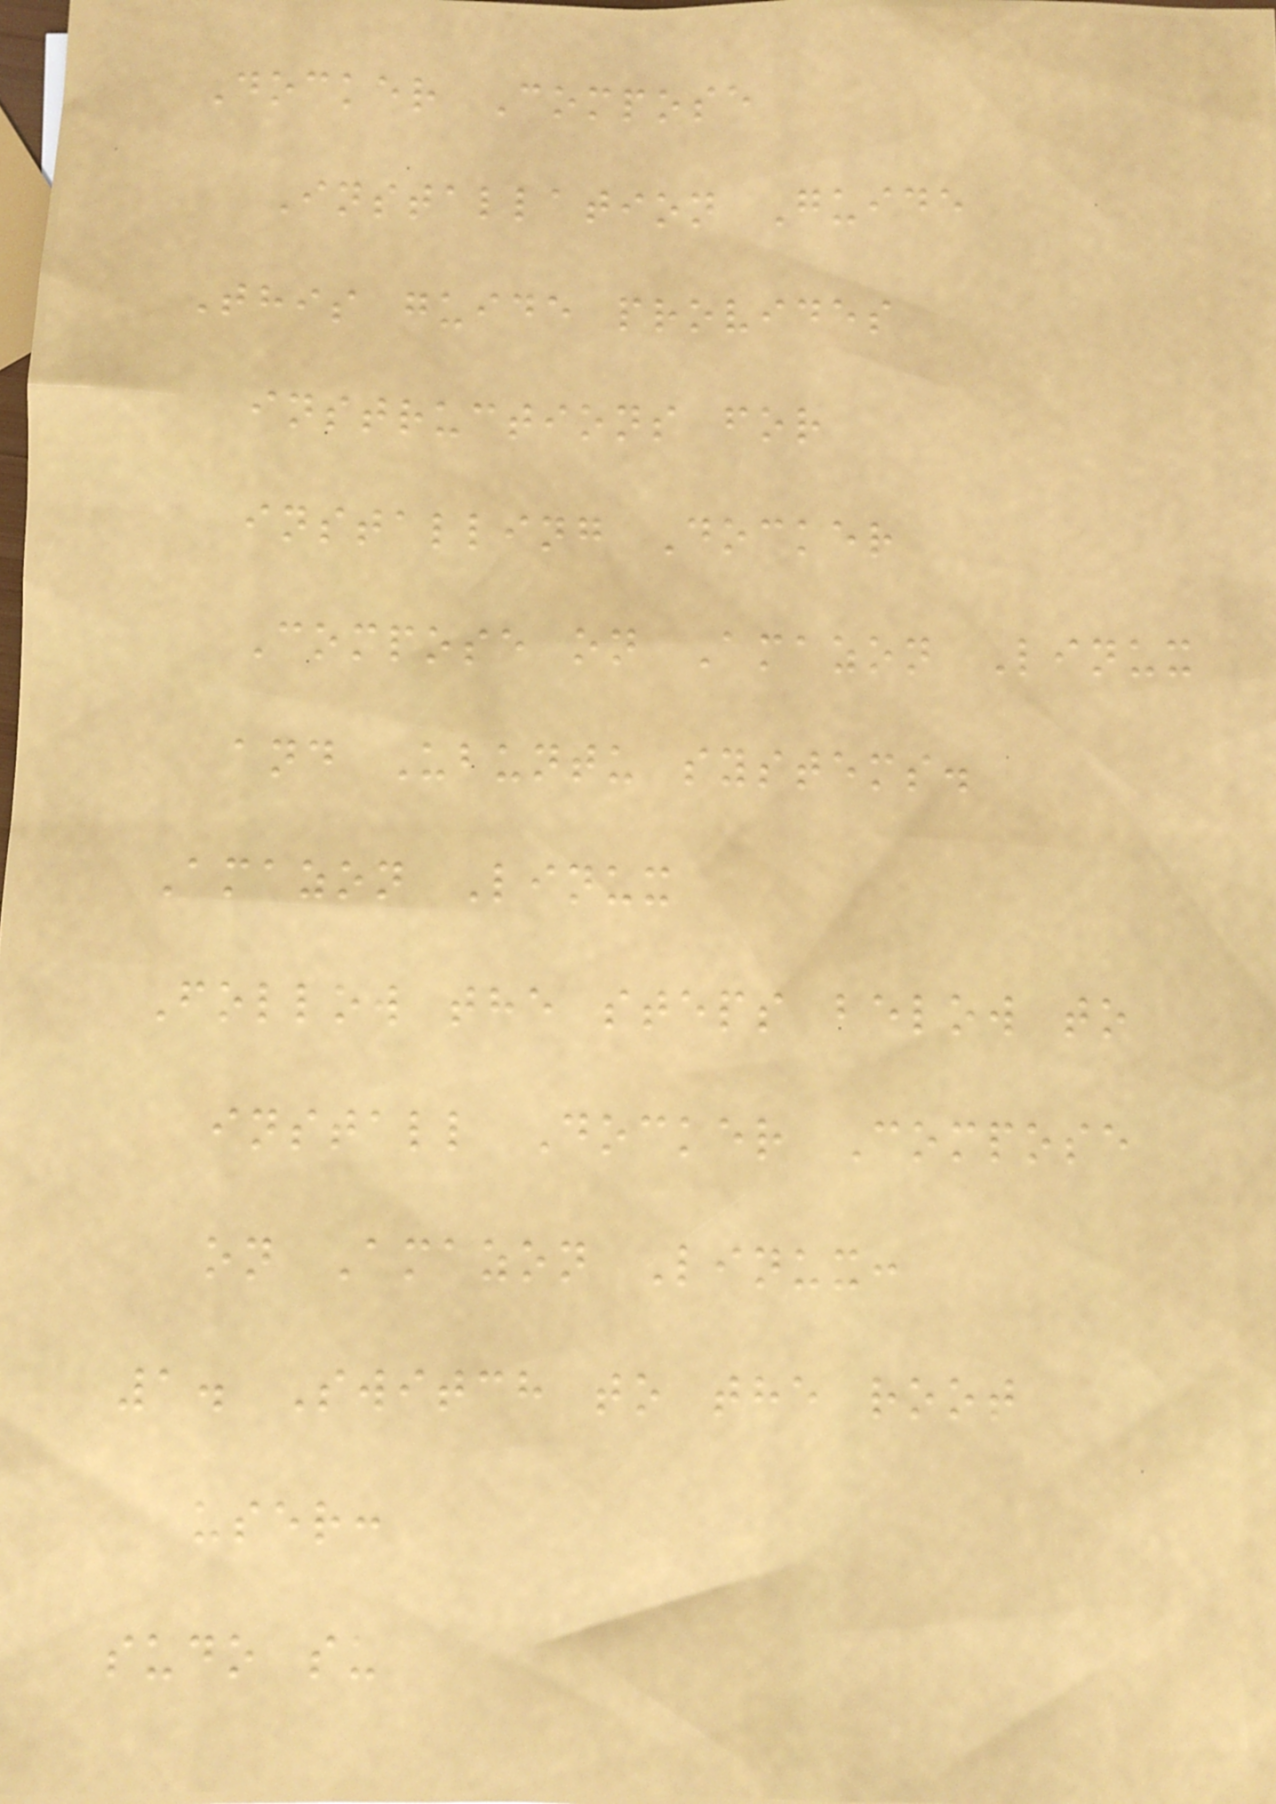Docker Compose
Installation Guide
This guide provides
instructions for
installing Docker
Compose on Amazon Linux
and Ubuntu systems.
Amazon Linux
Follow the steps below to
install Docker Compose
on Amazon Linux:
1. Switch to the root
user:
sudo su
